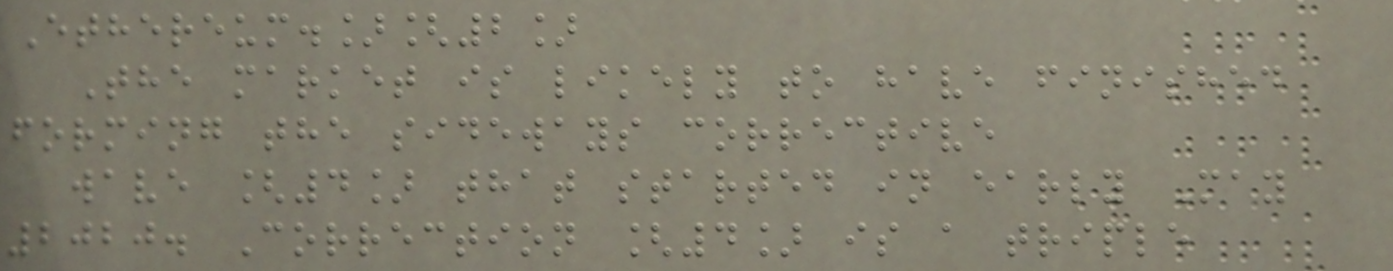Ethereum.][2]
The market is likely to have finished
forming the sideways corrective
wave [4] that started in early May
2020. Correction [4] is a triple
